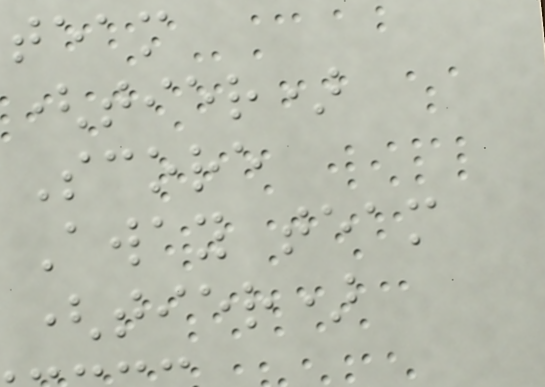team
(tier)
Score
Away team
(tier)
